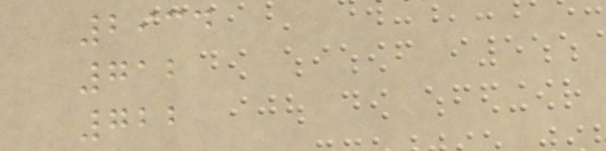2934
712
722
